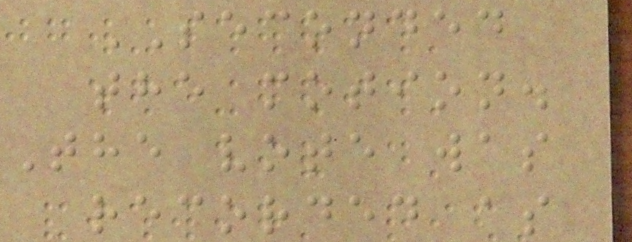SECONDED
the motion.
The vote was
recorded as
